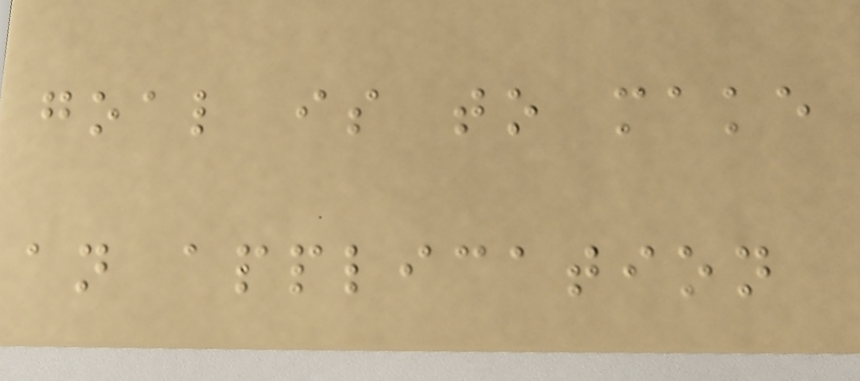goal is to make
an application
